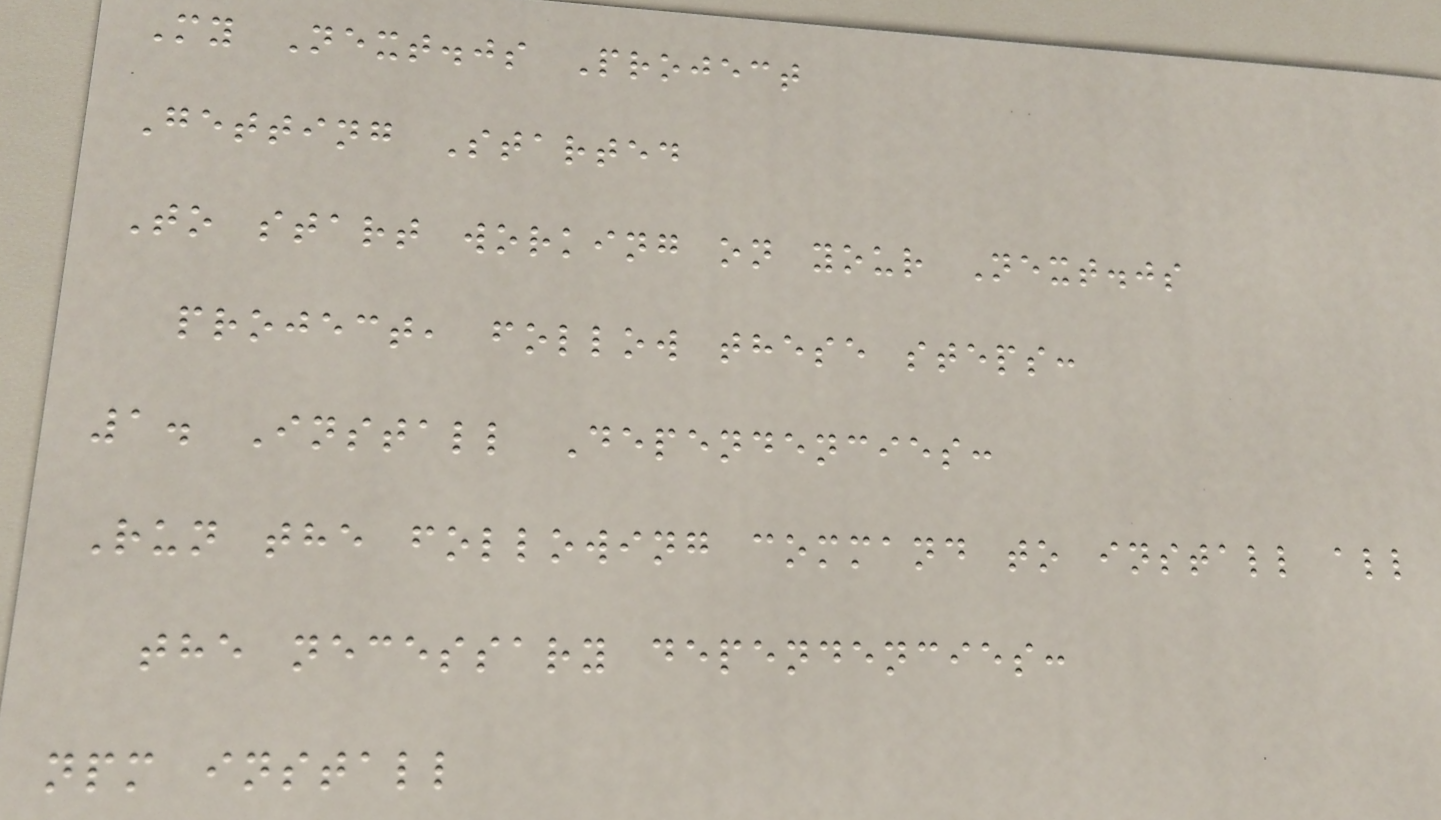My Next.js Project
Getting Started
To start working on your Next.js
project, follow these steps:
1. Install Dependencies:
Run the following command to install all
the necessary dependencies:
npm install
